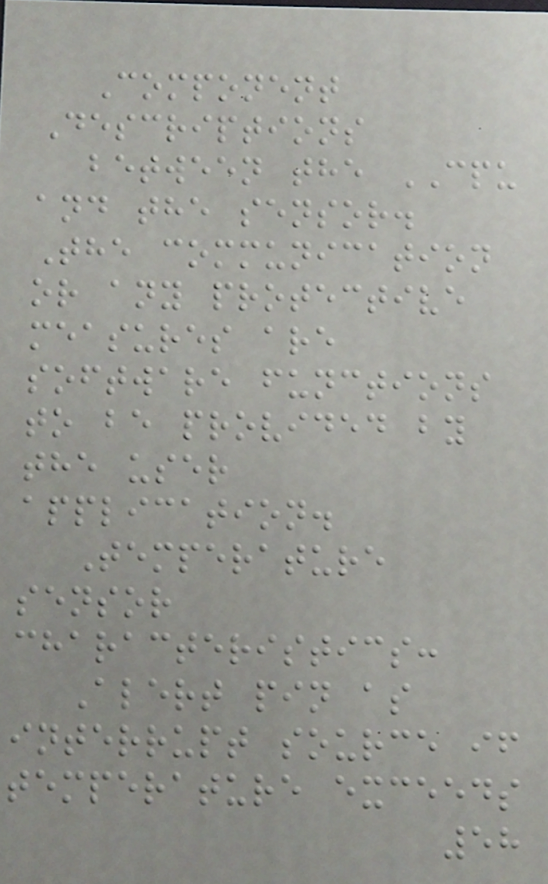Component
Descriptions
between the CPU
and the sensor.
The communication
or any protective
measures are
software functions
to be provided by
the user
application.
Temperature
sensor
characteristics:
Alert pin as
interrupt source if
temperature exceeds
58
